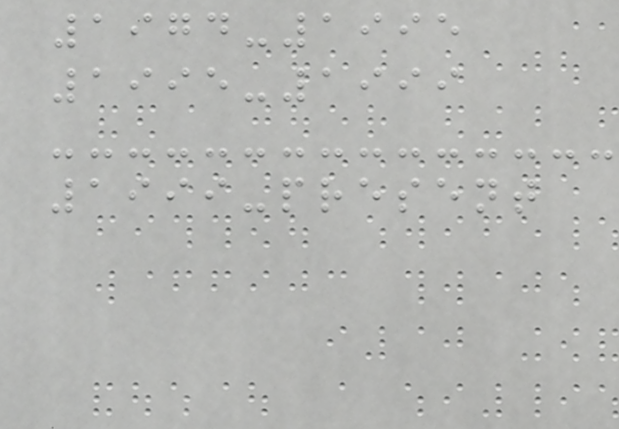1974-1995
1995-1999
1999-present
